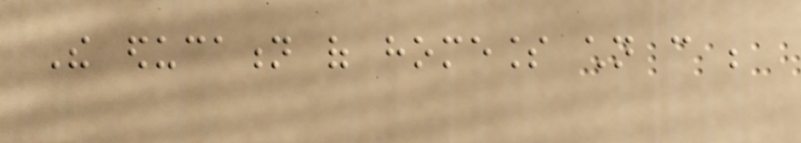The education of homeless children can be
